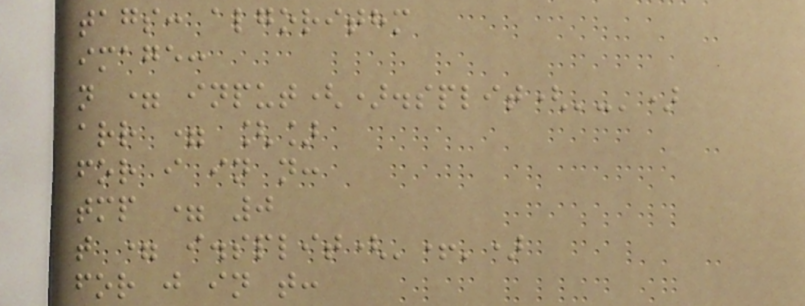tags: algorithm
image:
n = input().split('-')
arr = []
for i in n:
tmp = 0
t = i.split('+')
for j in t:
